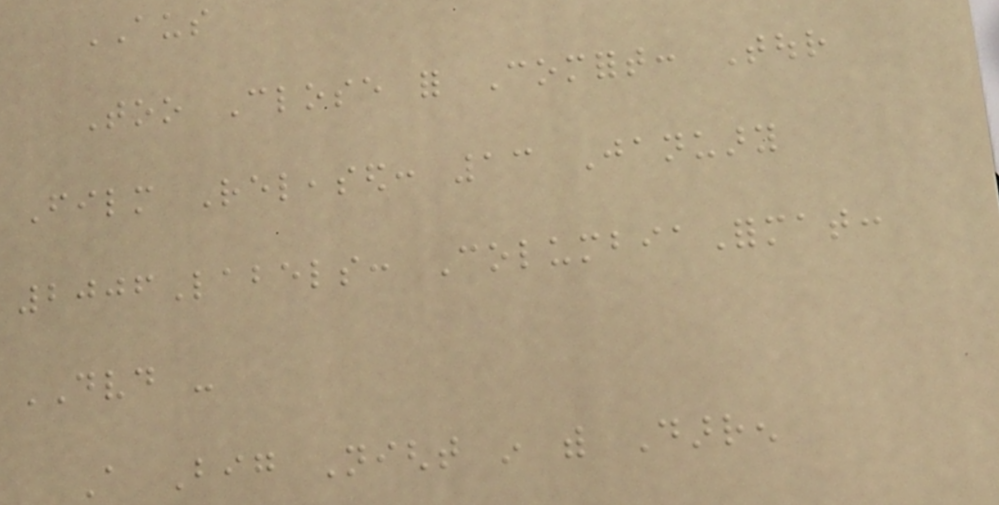AUS
Too Close for Comfort: Tour
Film Released: 13 January
2006Labels: ColumbiaFormat:
DVD -
A Big Night in with Darren
